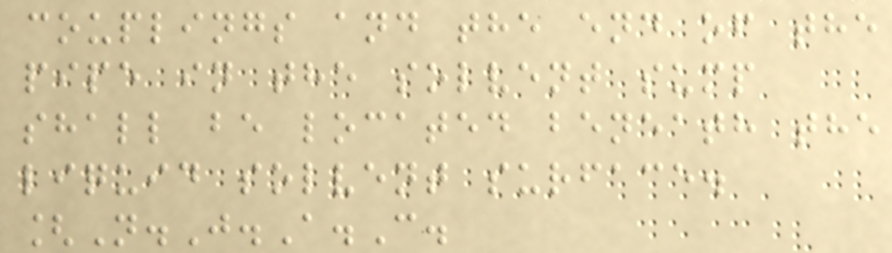couplings and the end of the
pipe in the solvent sump
shall be located beneath the
liquid solvent surface.
[N.J.A.C.
